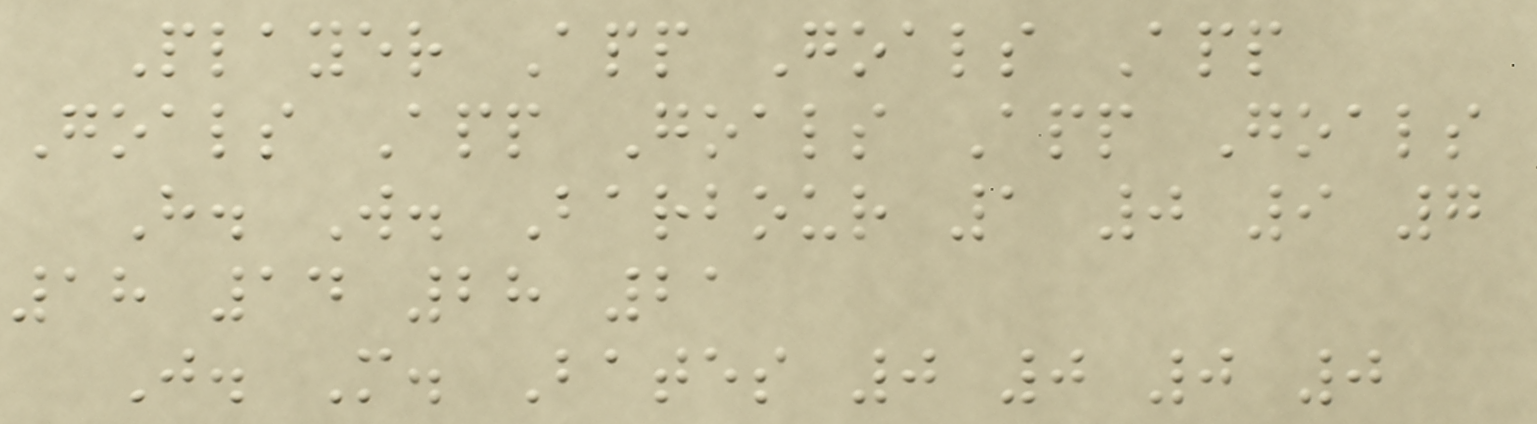Player App Goals App
Goals App Goals App Goals
H. W. Barbour 1 0 9 7
18 14 28 21
J. M. Bates 0 0 0 0
